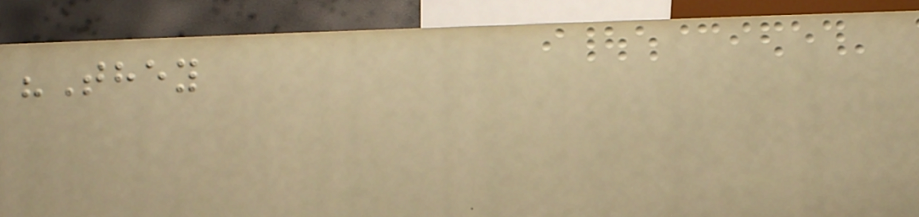"They
